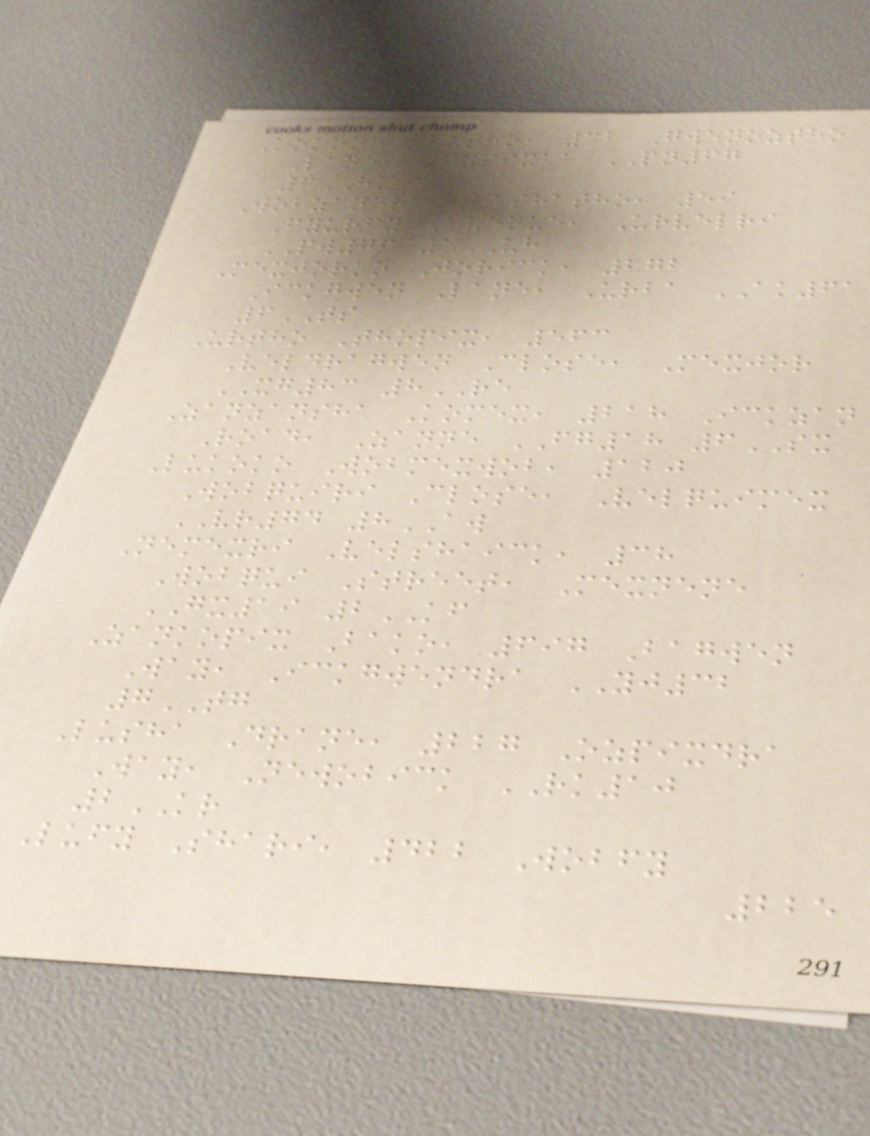Kokone Lutho, 32 Gwenoztho
Lane, Fypixba PN67
6HK
Wobzandra Bashatho, 59
Fyurfy Avenue, Urvelri
PW76 1UH
Mexjorko Jorick, 272
Ickgwen Lane, Urba AK61
6TS
Urtho Thopix, 563
Veldragwen Close, Mexjor
XG83 8RE
Zanzansha Komex, 218 Ickzan
Road, Zanne FG18 6SX
Lukoko Wobmexwob, 120
Wobquiri Close, Velquimex
VR74 8AW
Nemexri Velshaick, 38
Wobqui Street, Mexnene
GX19 2KF
Zankopix Bako, 697 Bagwen
Way, Ickgwendra YJ32
7TG
Lusha Drane, 227 Ozpixdra
Way, Newobick RK10
2KR
Lufy Shari, 422 Wobfy
225
